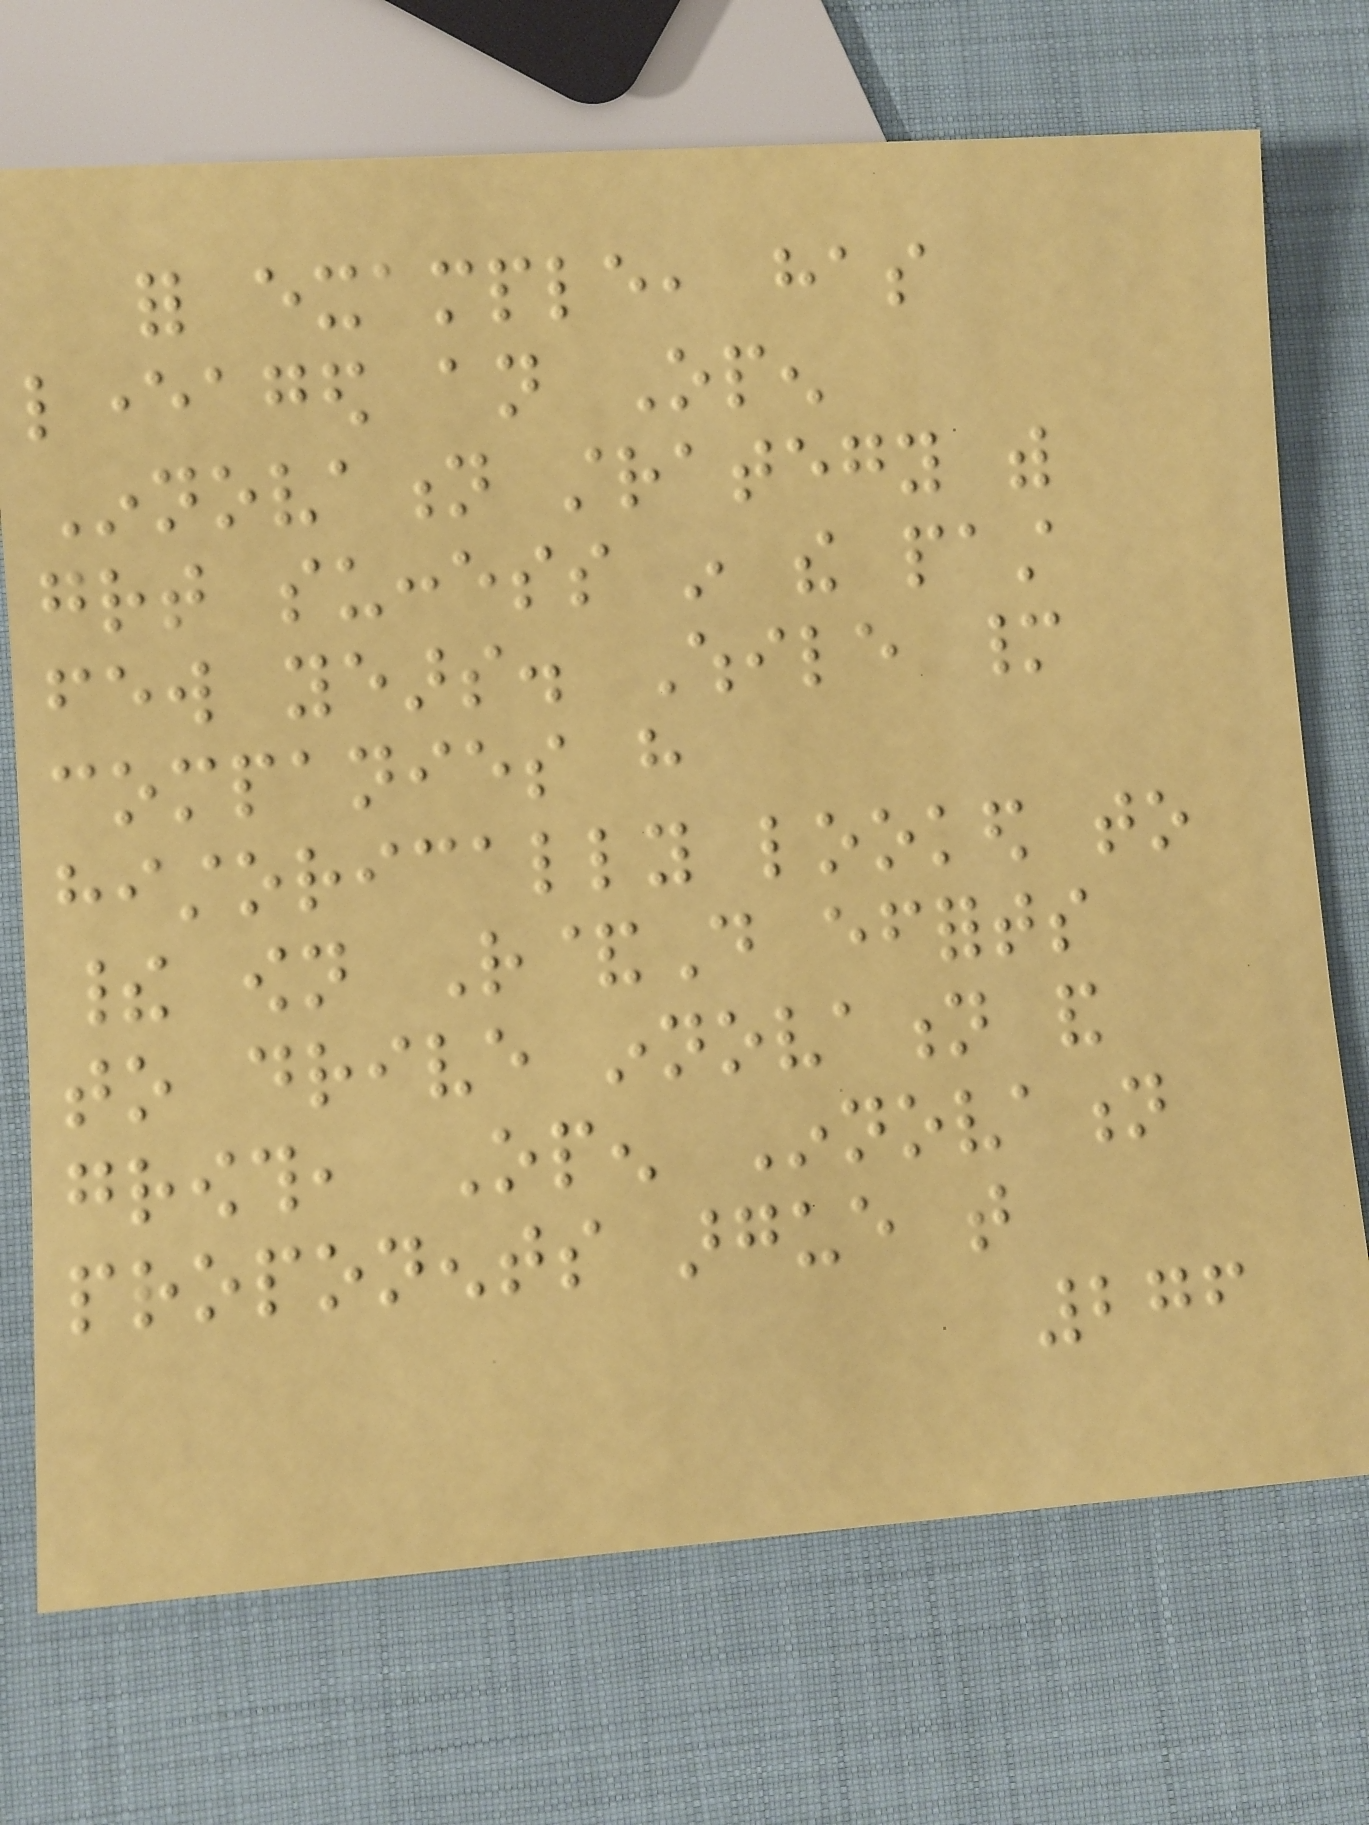for example, has
leveraged an Open
Innovation strategy with
great success in the past
few years. While many
companies have
historically looked to
their own R&D efforts
to drive innovation and
growth, Open Innovation
proponents argue that
276
